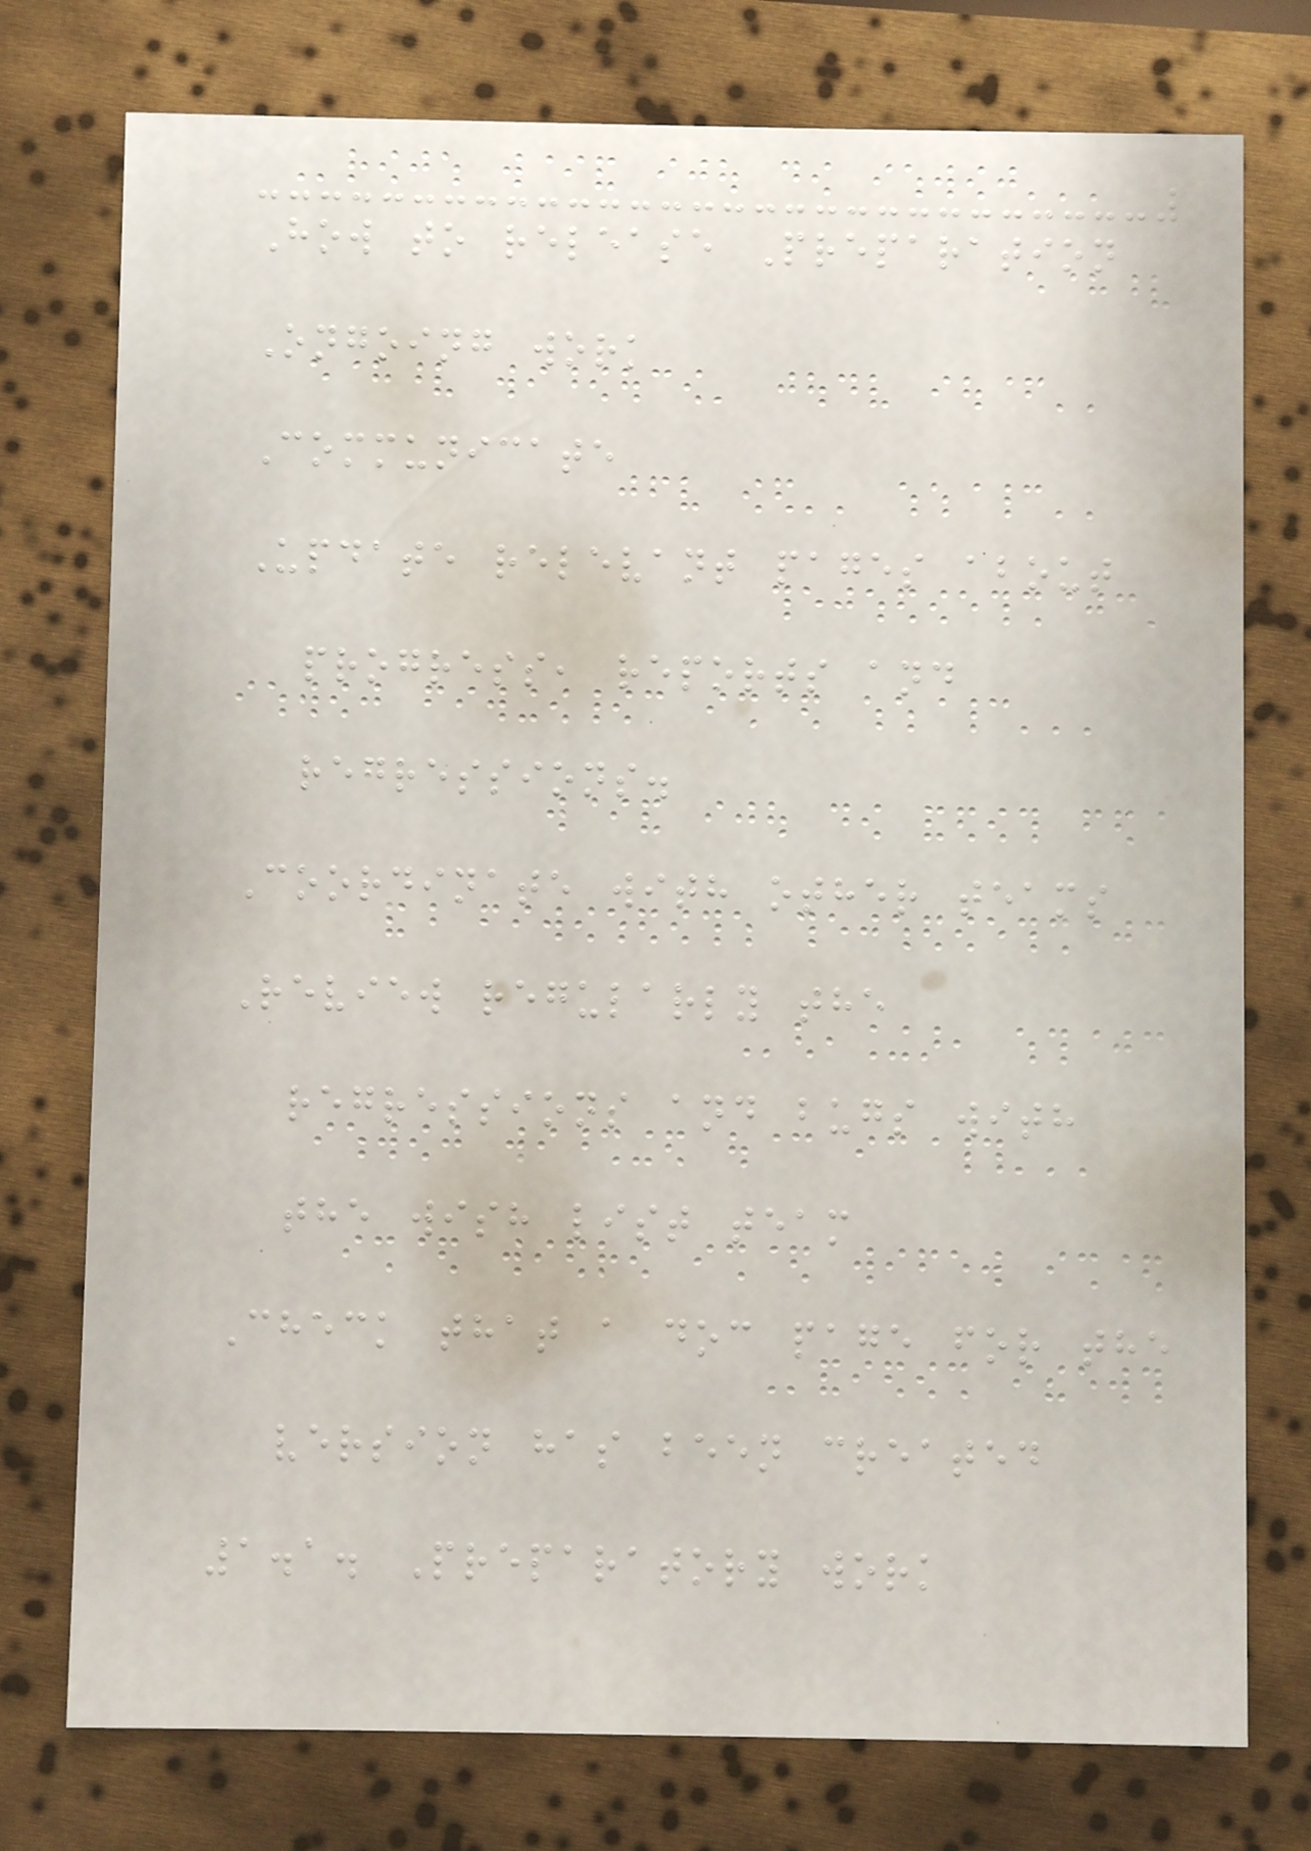How to release Preparation
Ongoing work
Communicate
Update relevant pages about
progress, reports and
regressions.
Coordinate with other teams
Review regularly the
regressions and bugs with
the wish list team
Check that a doc page for the
version has been created
1.1. Preparatory work
